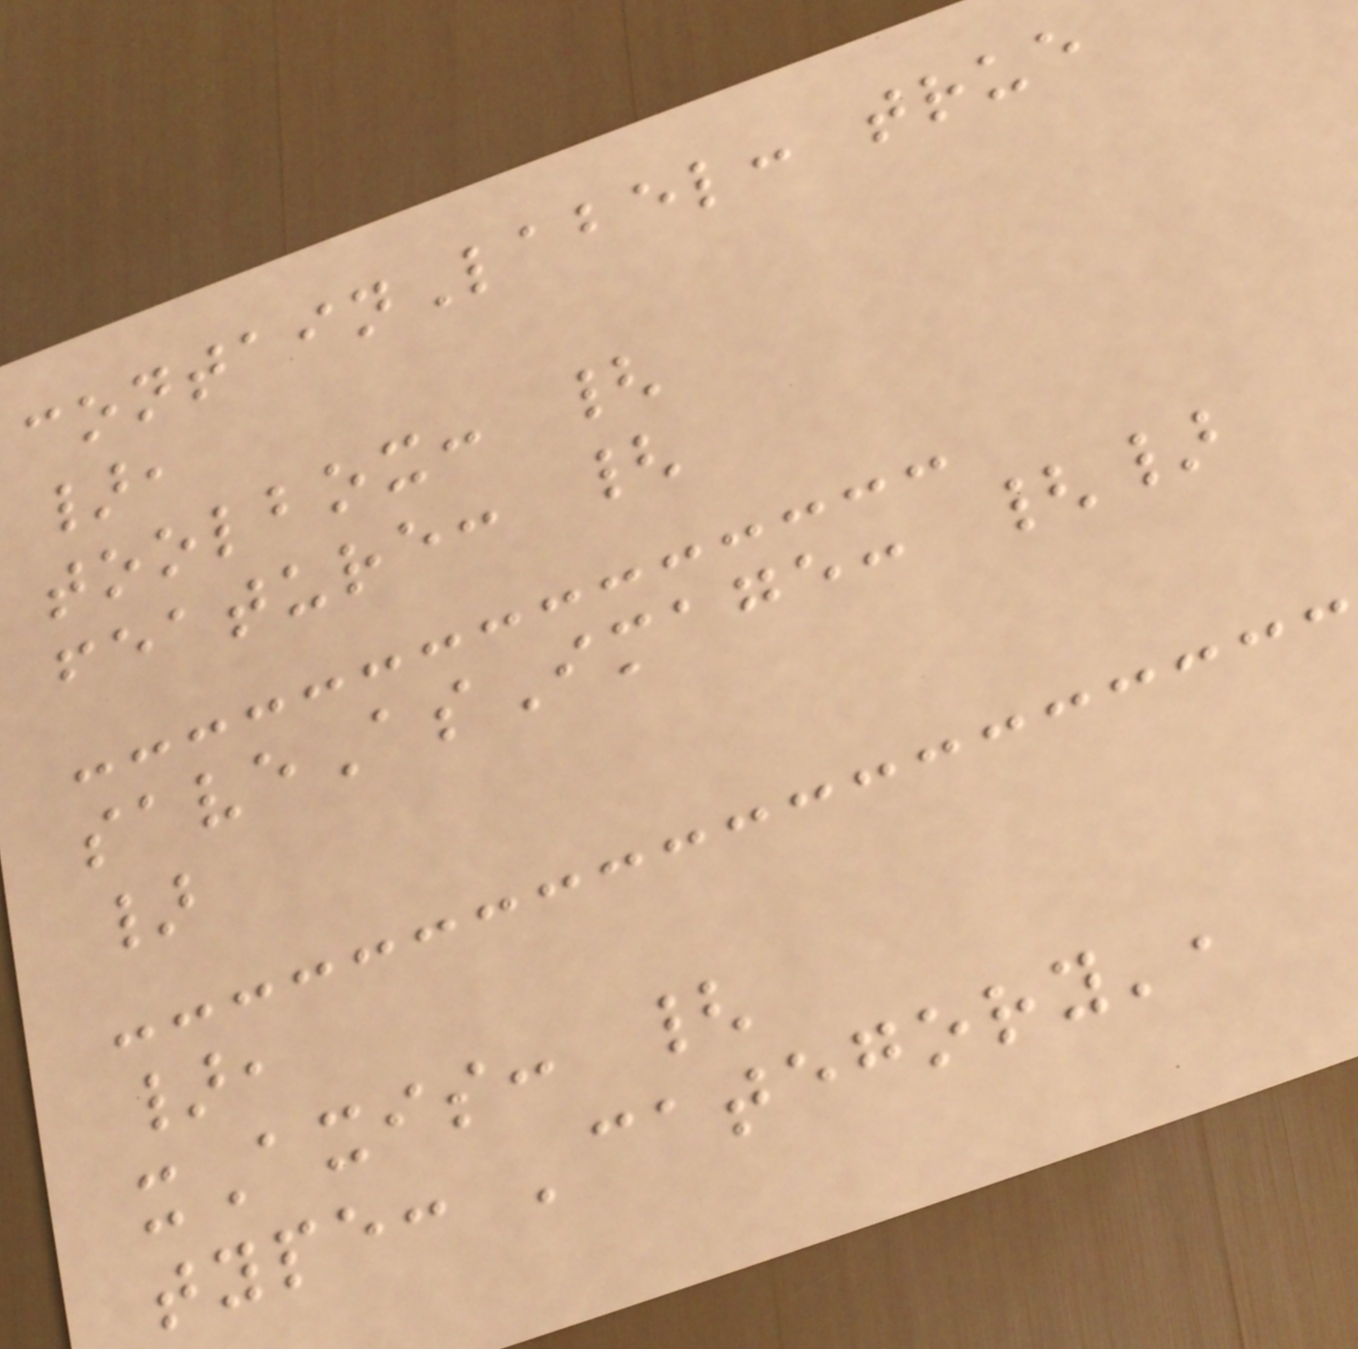containLabel: true
},
toolbox: {
feature: {
saveAsImage: {}
}
},
xAxis: {
type: 'category',
